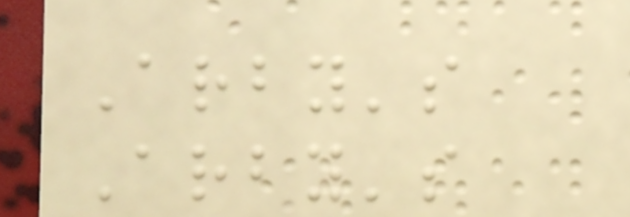Arby's
Arby's
